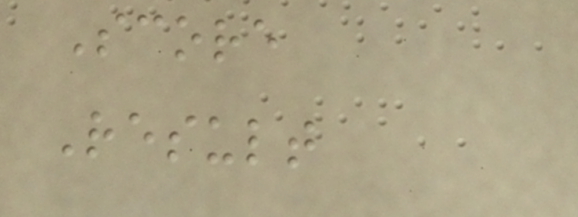Score
Result
